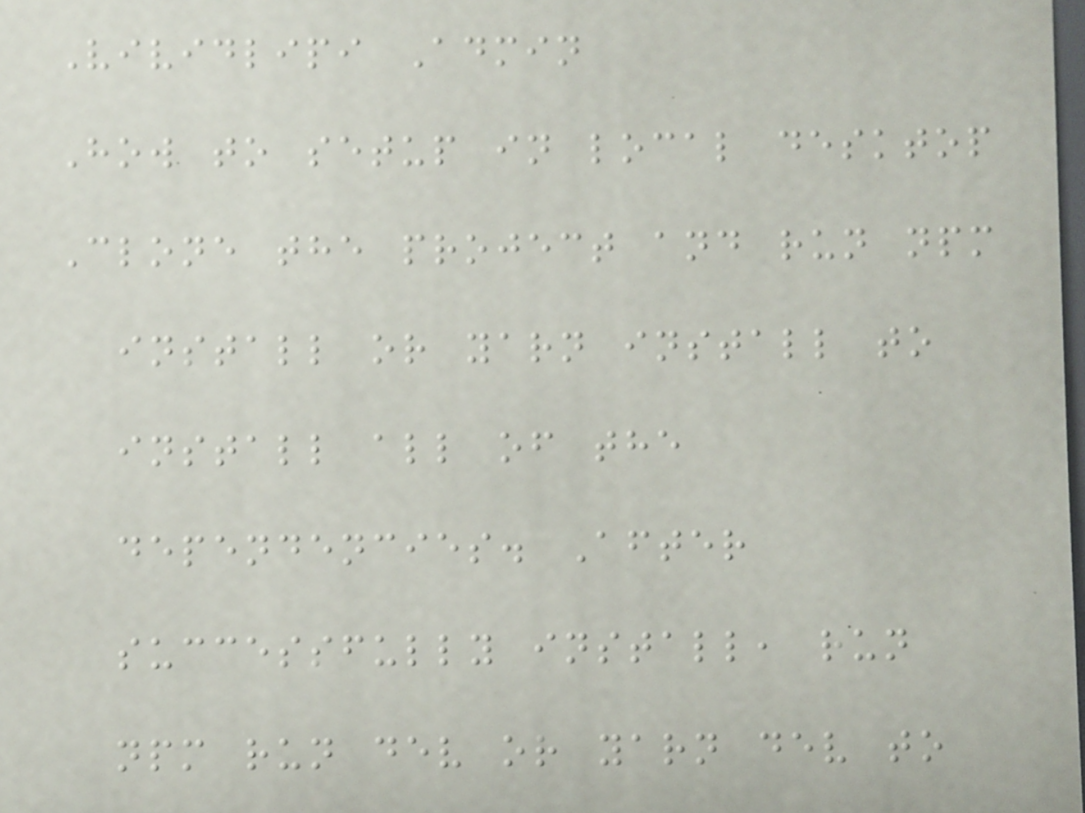Vividlipi Admin
How to setup in local desktop
Clone the project and run npm
install or yarn install to
install all of the
dependencies. After
successfully install, run
npm run dev or yarn dev to
